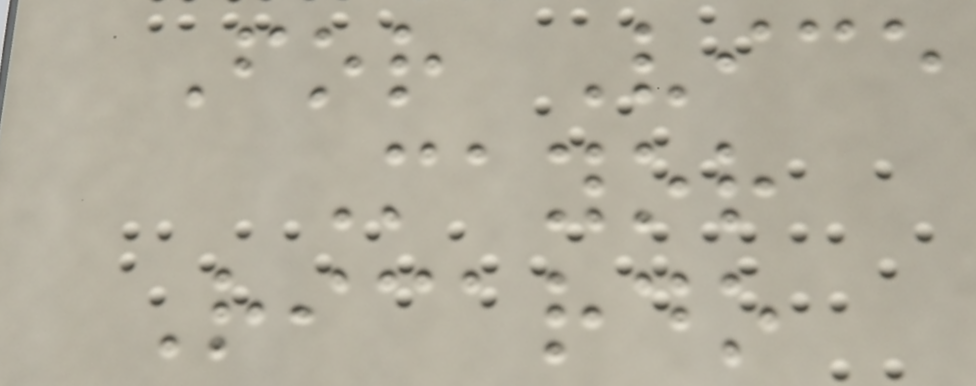For Vice
Mayor
Ricardo
